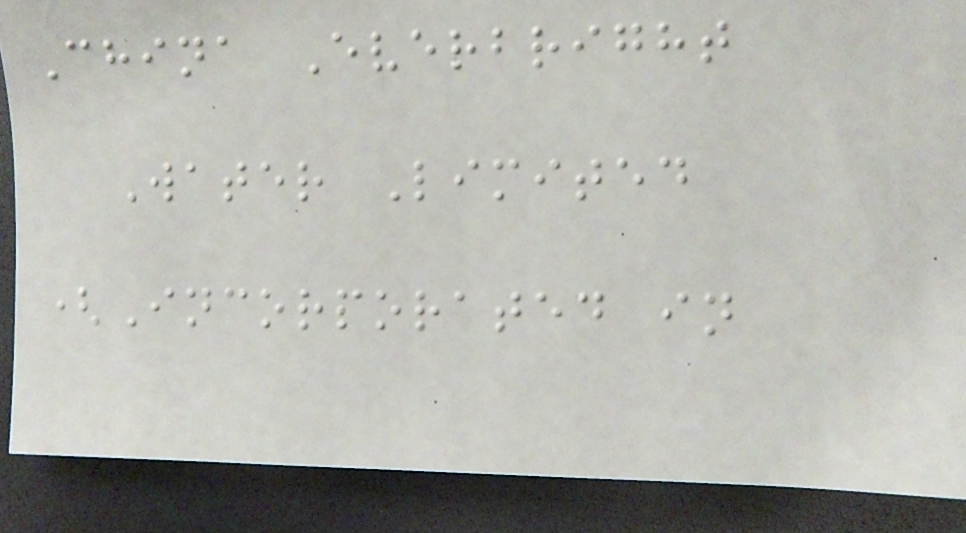China Everbright
Water Limited
(Incorporated in
